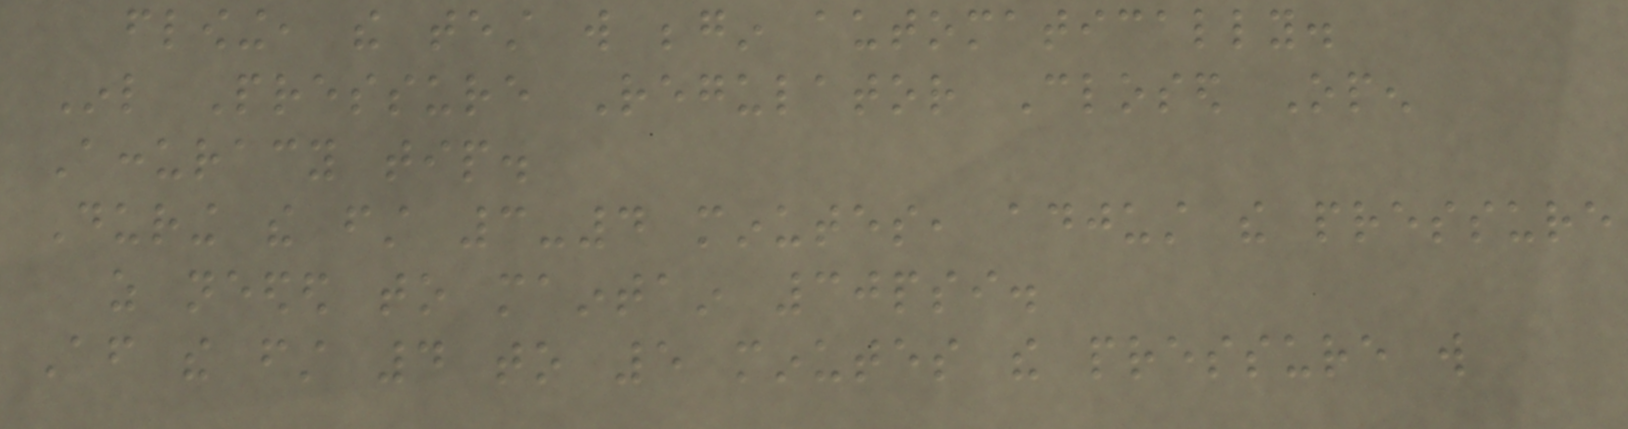flowing, the test will begin automatically.
Inl Pressure Regulator Closed Open
Accuracy tip.
During the first 3-4 minutes, adjust the pressure
as needed to maintain 30psi.
After the first 4 to 5 minutes the pressure will
